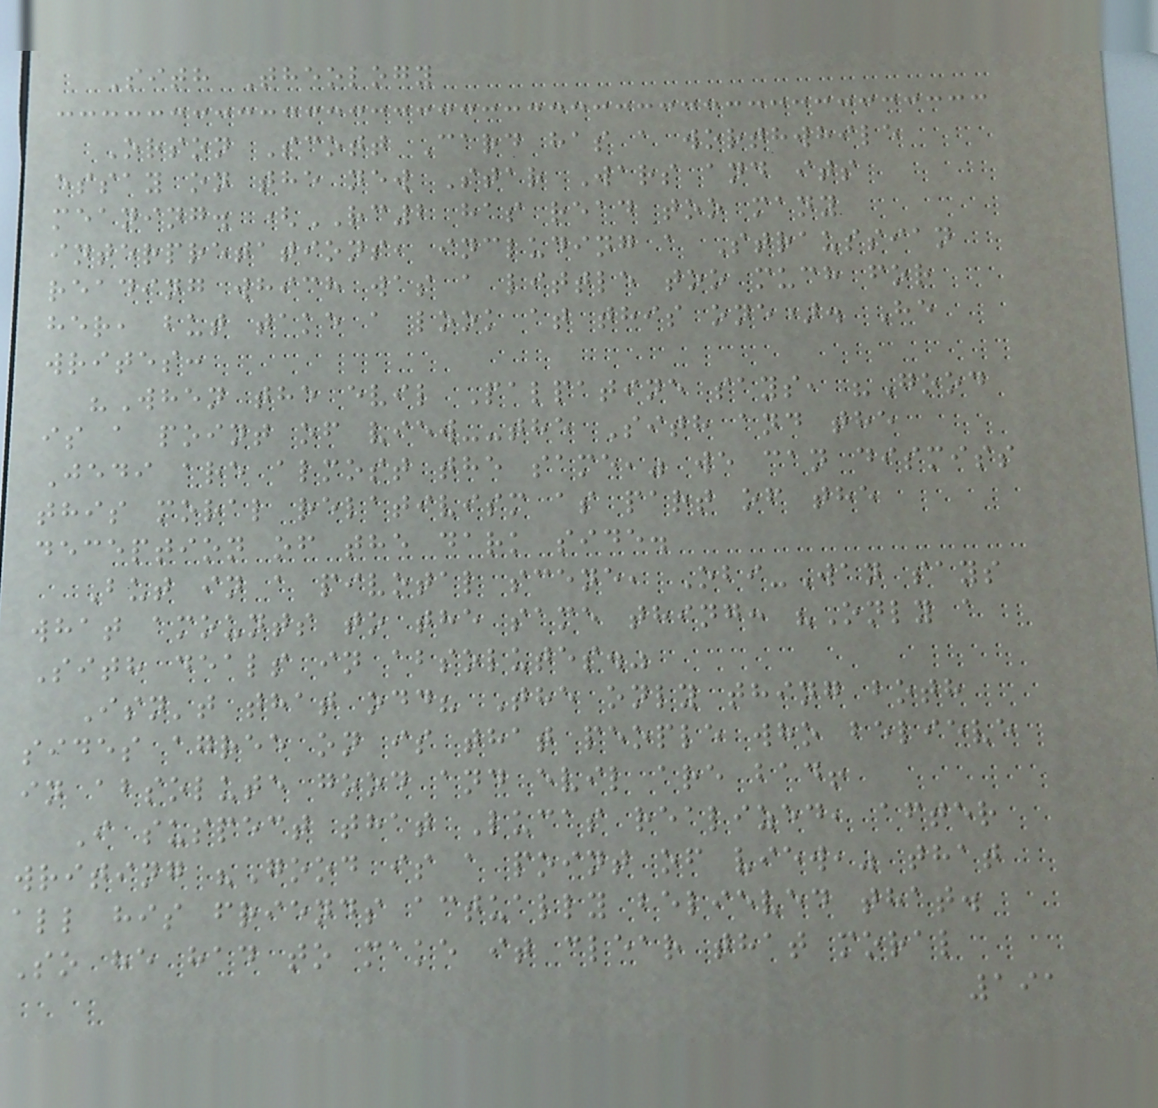Sith Theology
Orson Scott Card has a worthwhile
essay on the new Star Wars and its
meaning. (RC2 has read too many
interpretations, including a Straussian
reading which was a little too much for
her, but take a look at this one). He
writes:
"When the evil Palpatine says, "Good
is a point of view--the Sith and the
Jedi are almost the same," we can dismiss
this moral relativism as part of the
deception of the dark side.
But in a pivotal scene, Obi-Wan says
what amounts to the same thing: "Only a
Sith deals in absolutes."
Isn't that odd? The only thing both
sides agree on is that people who believe
in absolute good and evil are bad!
I suspect that Lucas realized, after
writing "Good is a point of view," that
all his friends actually believed that.
So he had to make it clear that moral
191
